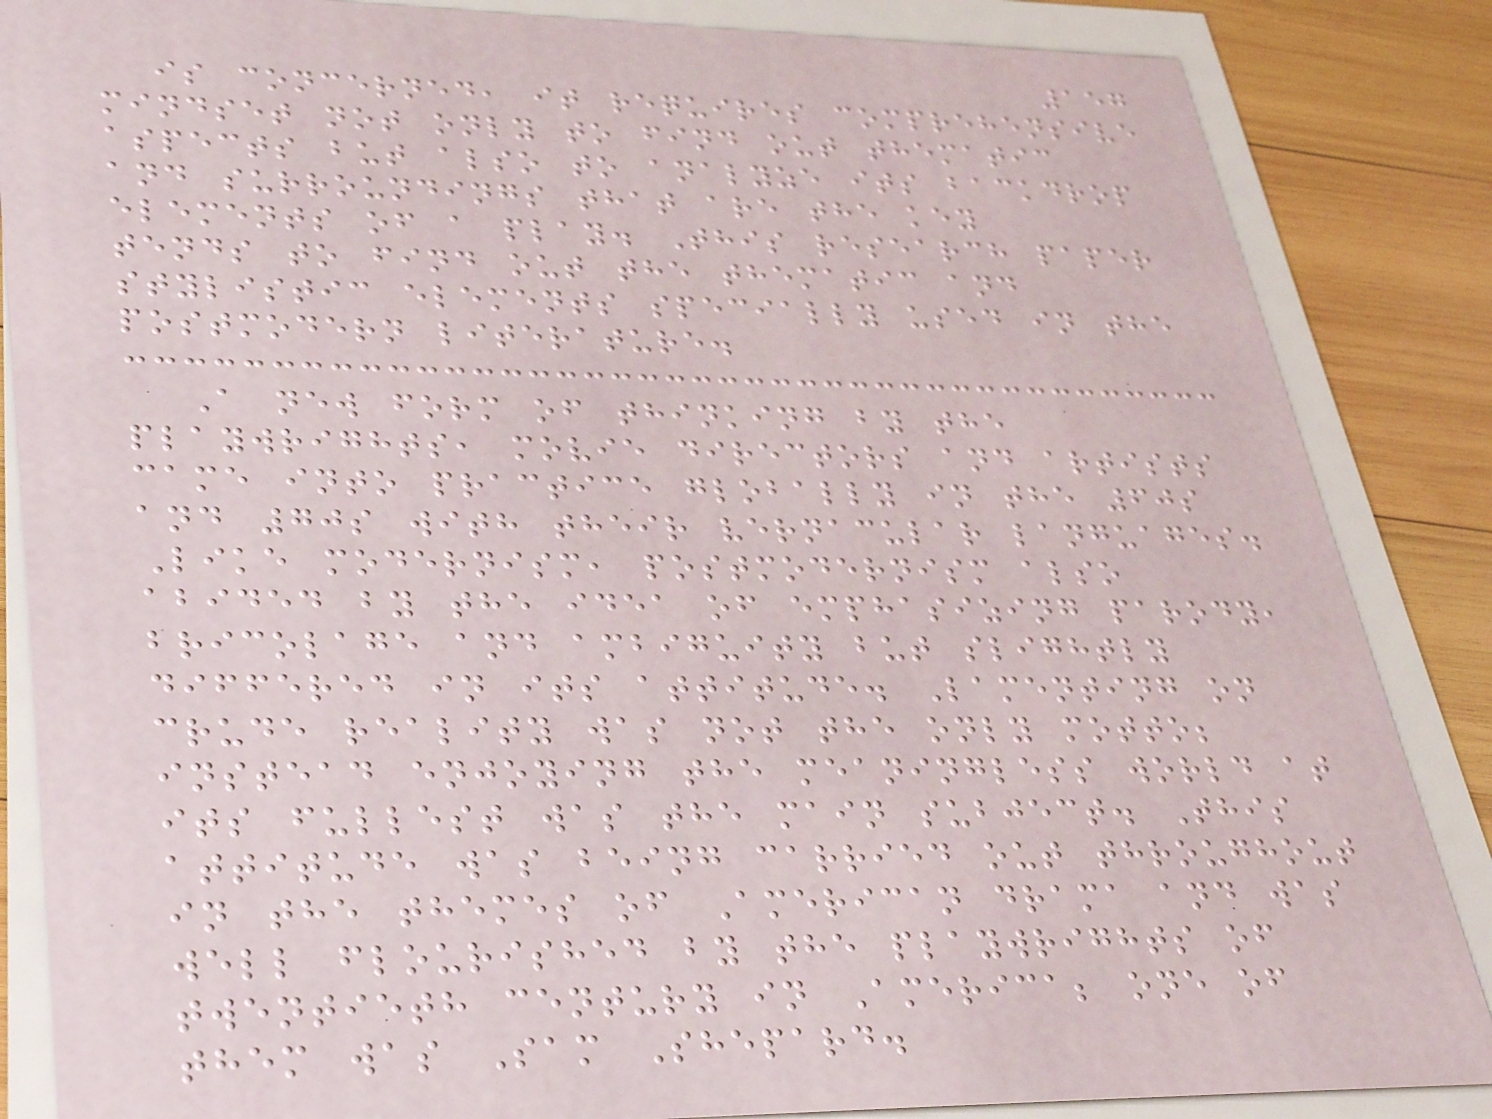157
is concerned, it requires comprehensive
mindset not only to find out thematic
aspects but also to analyze its backdrop
and surroundings that are the key
elements of a play. This research paper
tends to find out the thematic and
stylistic elements specially used in the
postmodern literature.
A new form of thinking by the
playwrights, movie directors and artists
came into practice globally in the 60s
and 70s with their vernacular languages.
Like modernism, postmodernism also
abided by the idea of emphasizing parody,
bricolage and ambiguity but slightly
differed in its attitude. Lamenting on
crude reality was not the only motto;
instead enjoying the meaningless world at
its fullest was the main subject. This
attitude was being carried out throughout
in the themes of American drama and was
well flourished by the playwrights of
twentieth century in America; one of
them was Sam Shepard.
